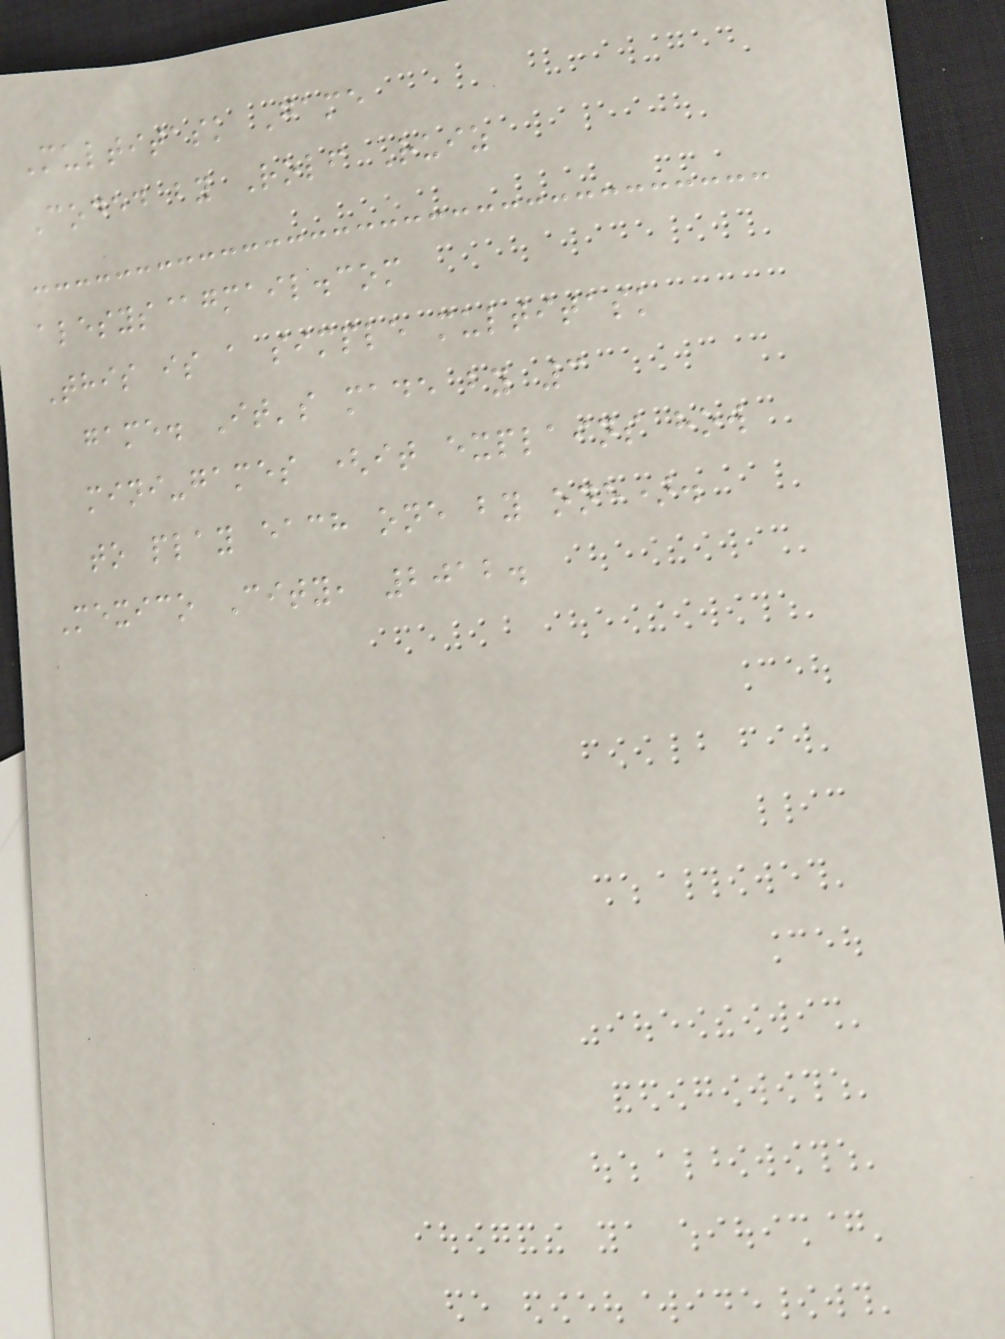Multitask Game
Coded by Rolf Ruiz
alesys@gmail.com
This is a simple multitask
game. It's made by 3
mini-games (it explains how
to play each one by one).
Mexico City, 2012.
